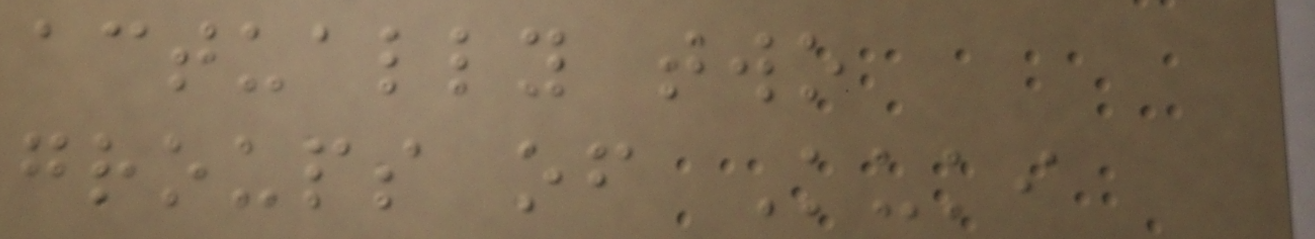actually two
groups of Kuki
